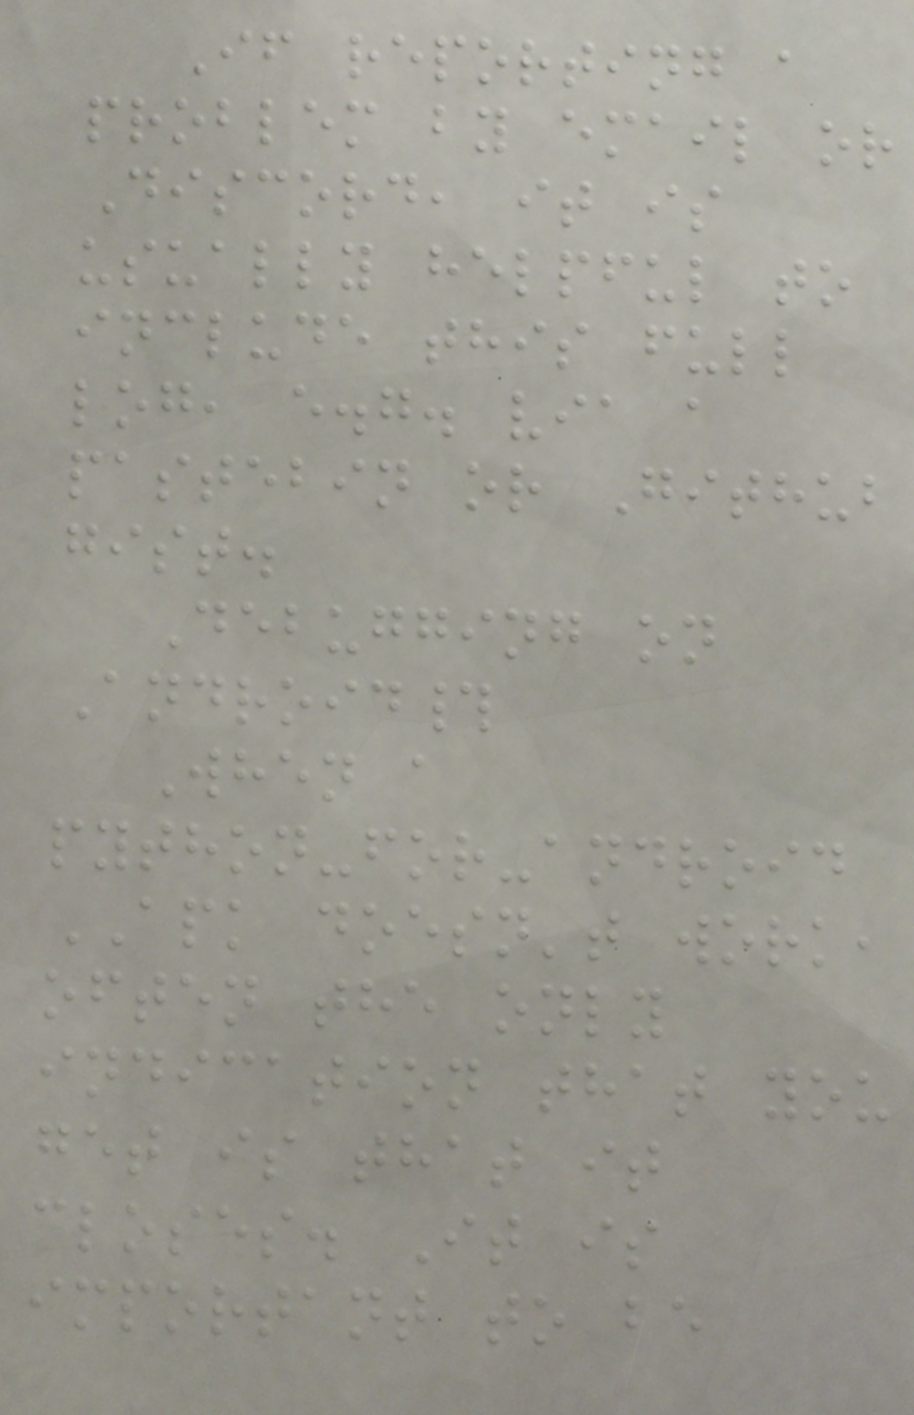If reporting a
problem by email or
Discord, it is
usually helpful to
include this full
log, e.g. via a
pastebin or Github
gist.
Debugging on
Android#
When a
python-for-android
APK doesn't work,
often the only
indication that you
get is that it
closes. It is
important to be
